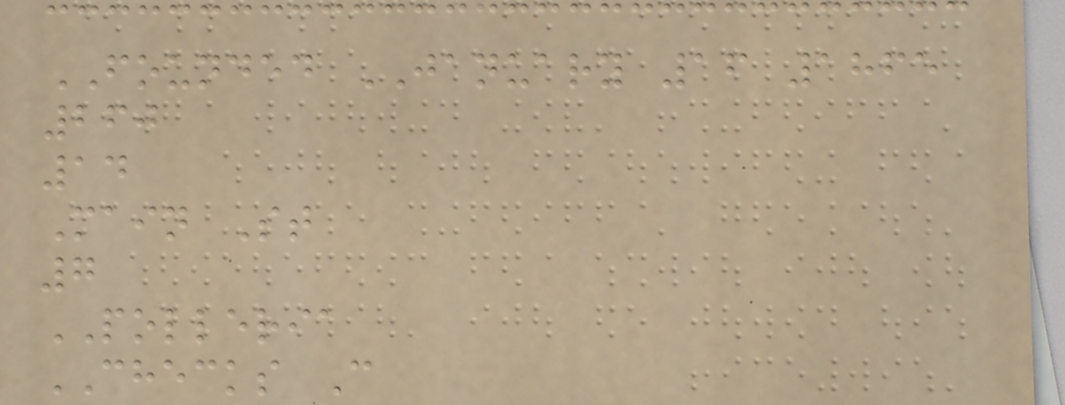FOUNDED JANUARY 16 1865
260
14
Main St
7
POLLERIA
CHECKS C
